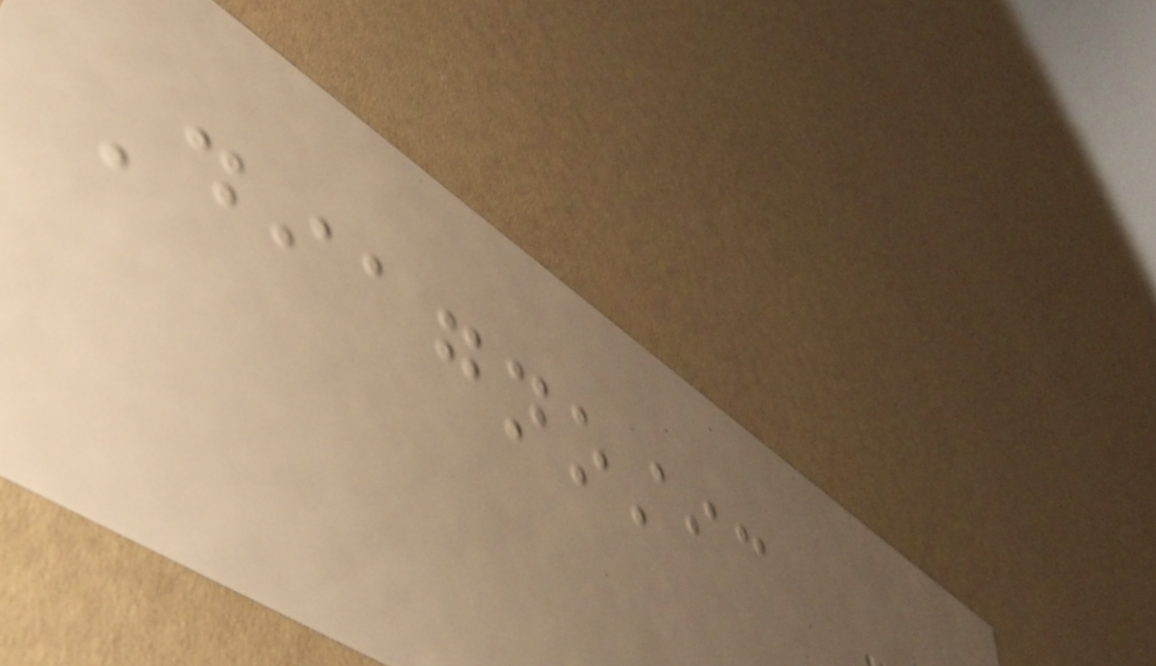Diagnostic
